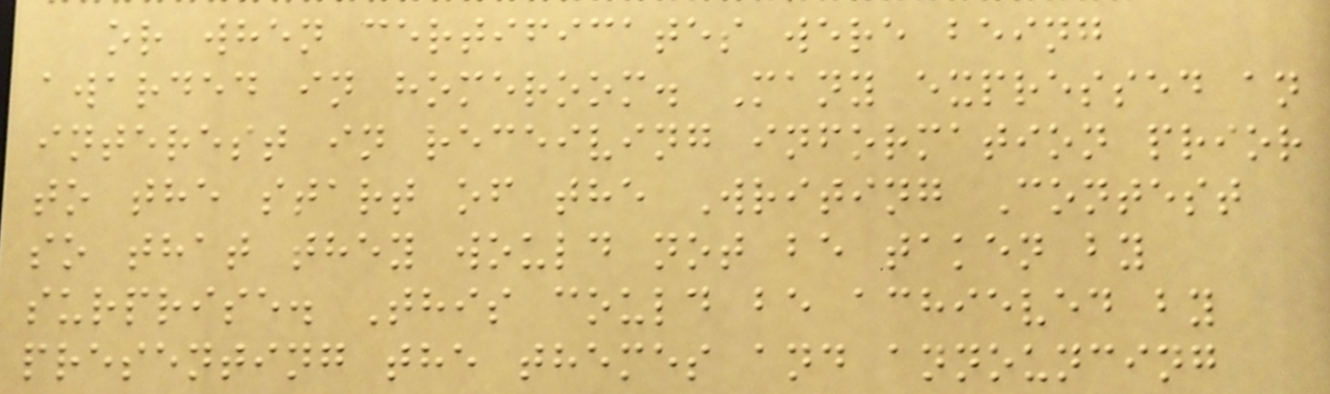or when certificates were being
awarded in homeroom. Many expressed an
interest in receiving information prior
to the start of the Writing Contest
so that they would not be taken by
surprise. This could be achieved by
presenting the themes and announcing
